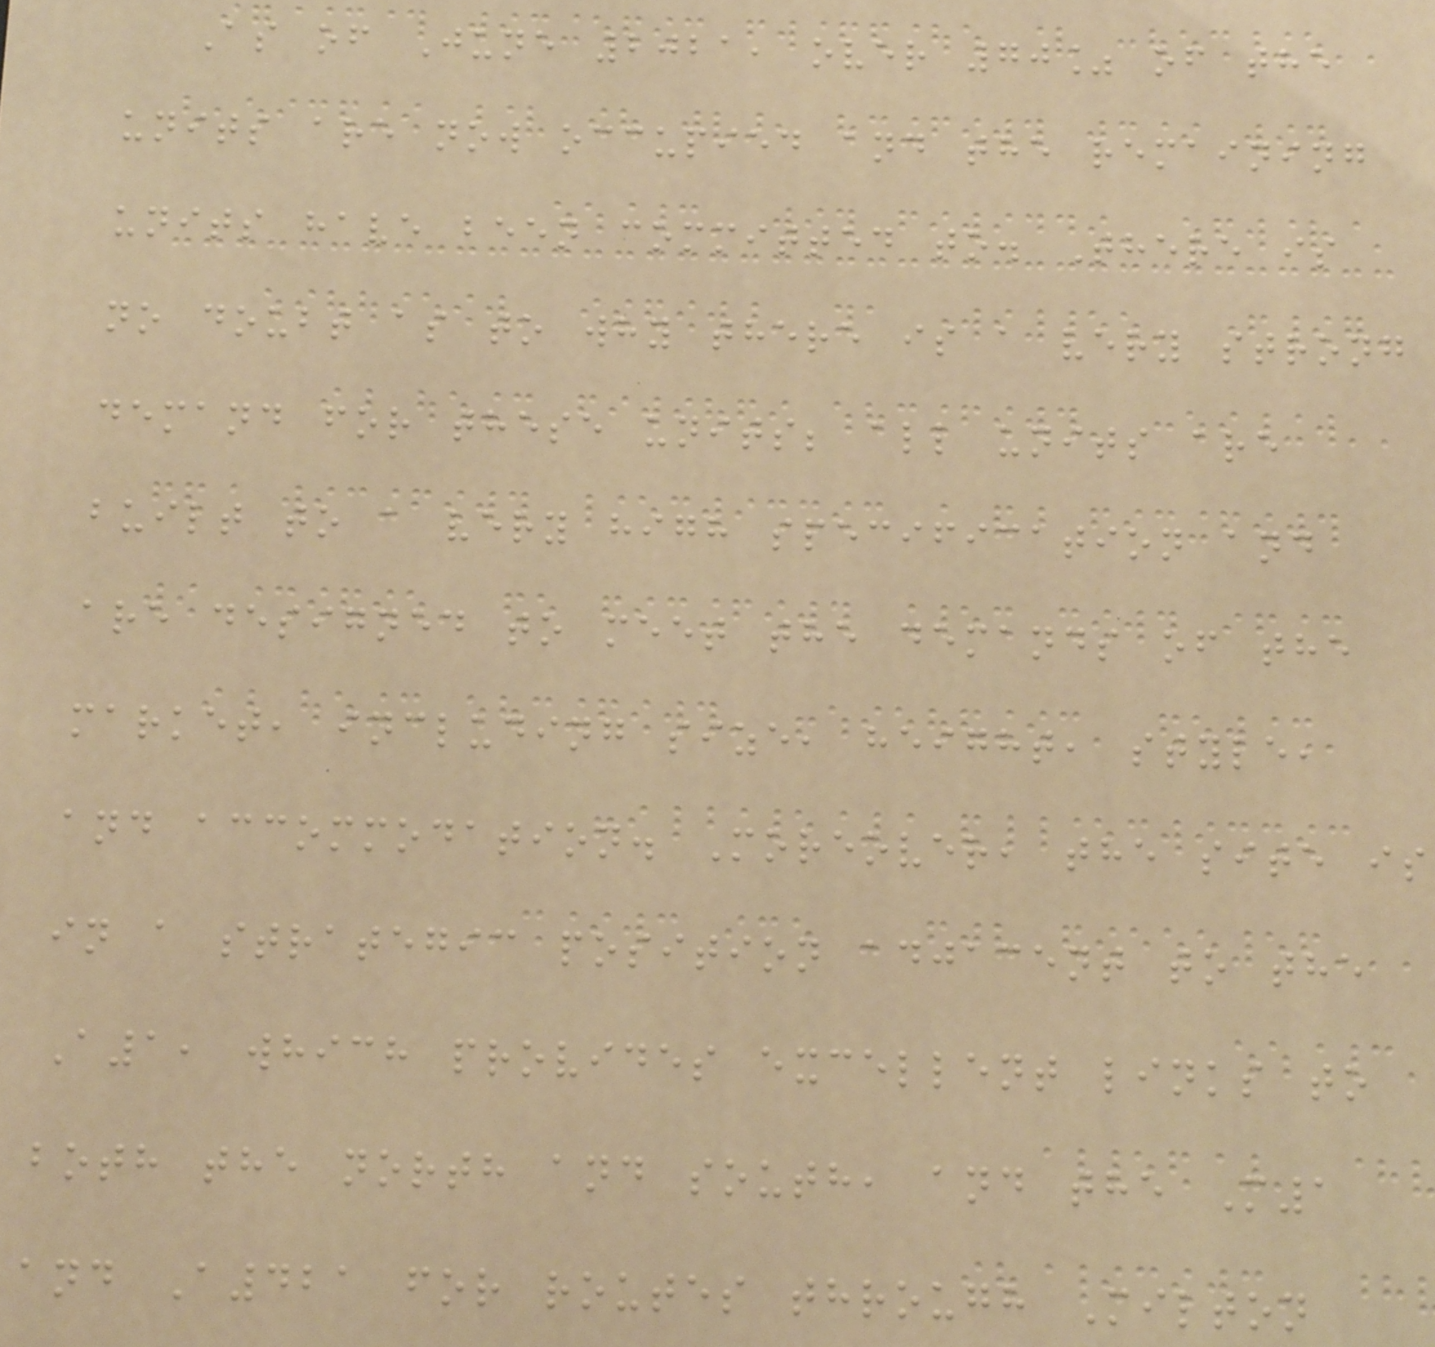As of June 2021, over 70% of the
units are now occupied and the remaining
units have been committed to. There is
no doubt as to why there is a very strong
demand for these units; all units are
built to a very high specification and
are designed to meet the demands of the
market, including size, height, style,
and accommodation. Moreover, the site is
in a strategic position adjacent to the
A1, which provides excellent links to
both the north and south, and the M1
and A421 for routes through Milton
